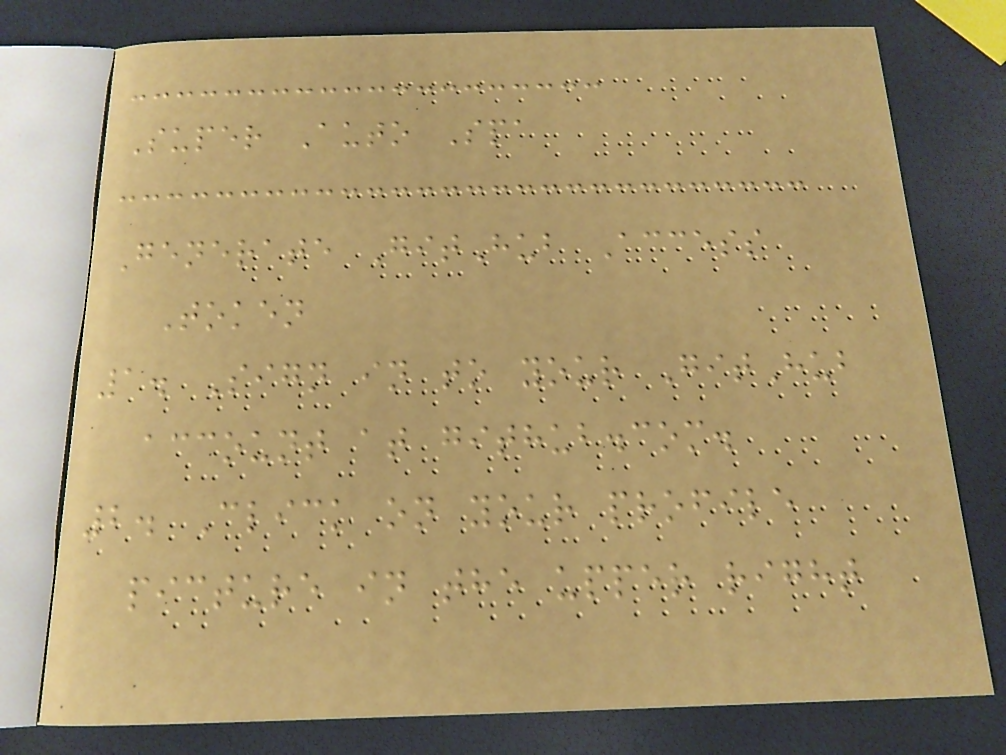Super Auto Spa
Generate GitHub Access
Token
1. Sign in to your GitHub
account at github.com.
2. Click on your profile
picture in the upper right
